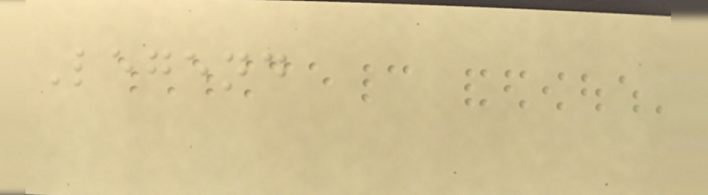Legend
